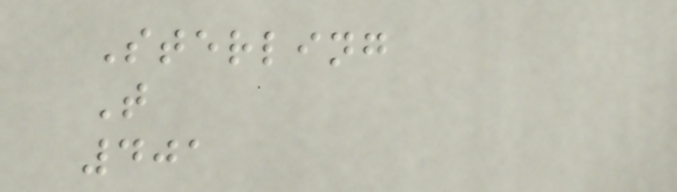Sterling
T
401
